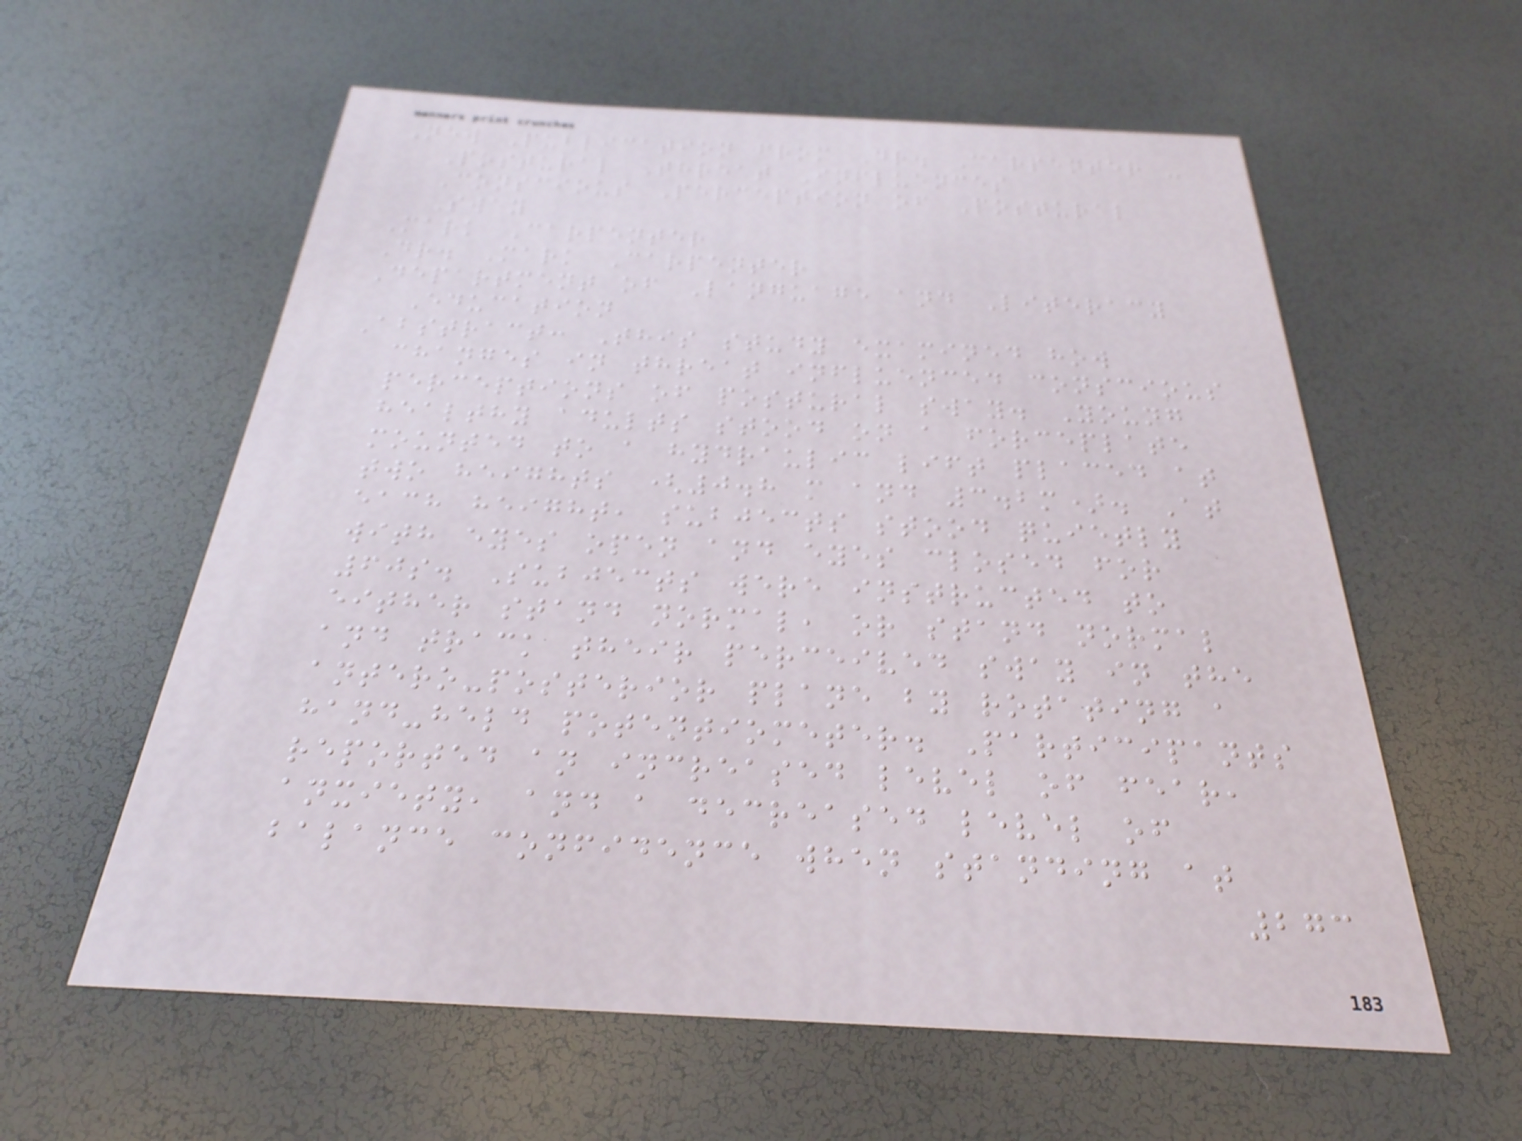New Publication from Dr. Carpenter -
Postural Threat Influences
Conscious Perception of Postural
Sway
Mark Carpenter
Dr. Mark Carpenter
Department of Language and Literacy
Education
Abstract: This study examined how
changes in threat influenced conscious
perceptions of postural sway. Young
healthy adults stood on a forceplate
mounted to a hydraulic lift placed at
two heights (0.8 m and 3.2m). At
each height, subjects stood quietly
with eyes open and eyes closed for
60s. Subjects were instructed to
either stand normal, or stand normal
and track their perceived sway in the
antero-posterior plane by rotating a
hand-held potentiometer. Participants
reported an increased level of fear,
anxiety, and a decreased level of
balance confidence when standing at
273
